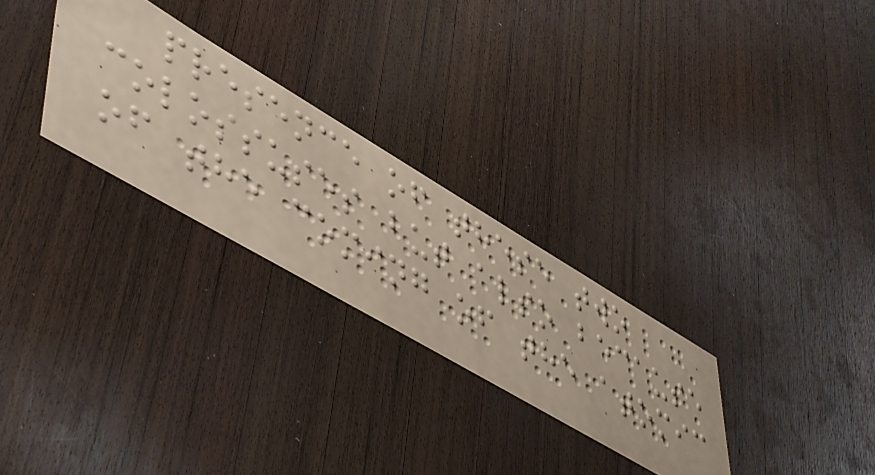presence of these two
colossuses but also because
of the coming of the atomic
